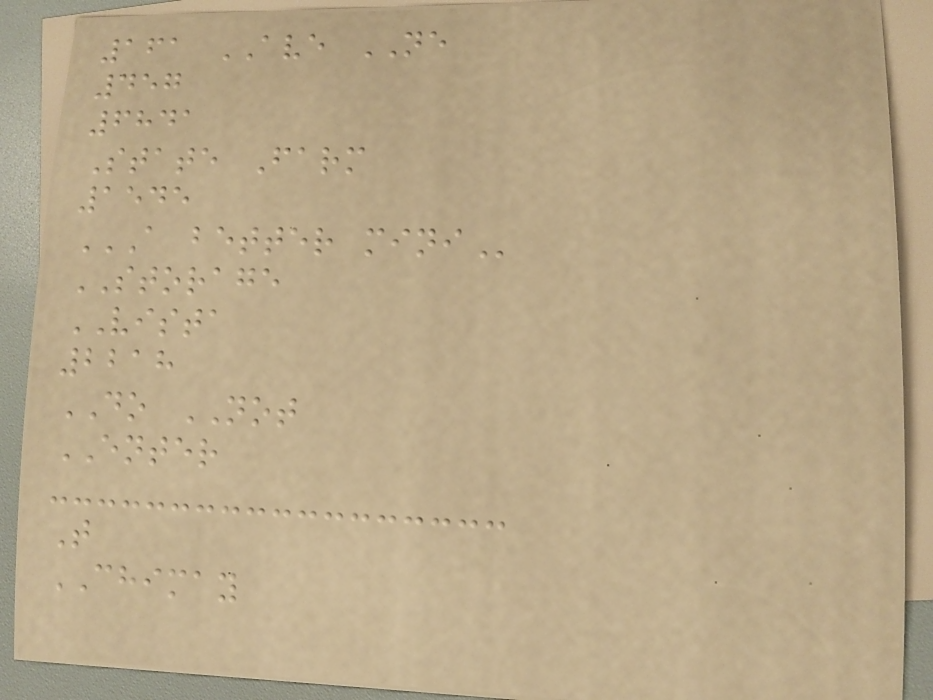161 AVE NE
457
6841
State Farm
1545
A BETTER MINI
STORAGE
VISTA
2218
DO NOT
ENTER
T
CHIMAY
